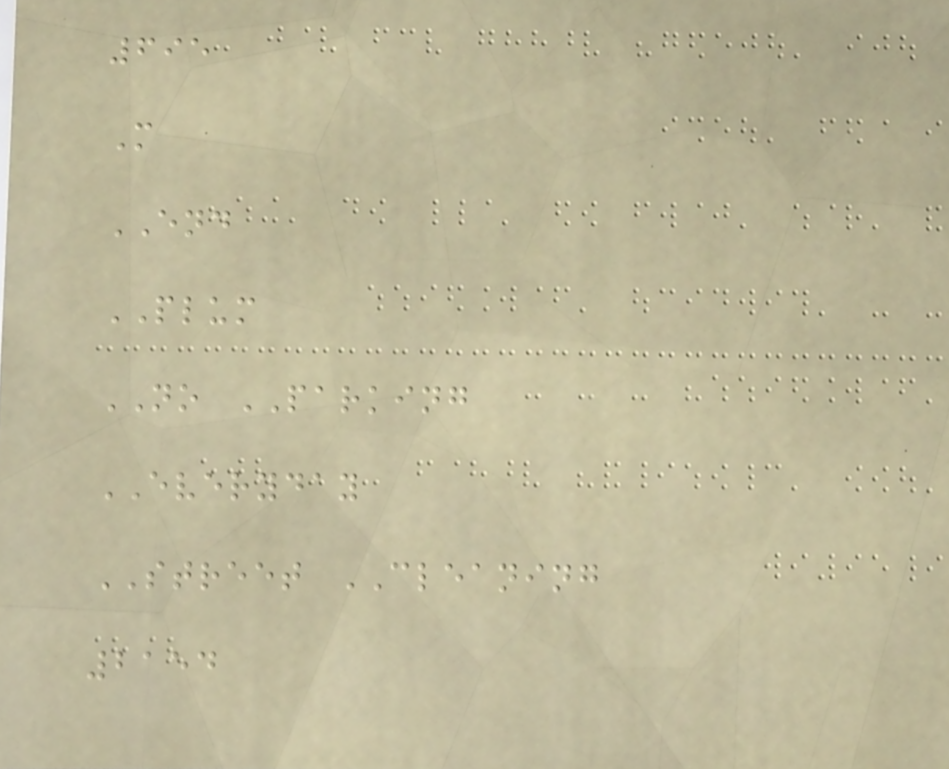695
M
END
PLUM
NO PARKING
EVERYDAY
STREET CLEANING
2154
